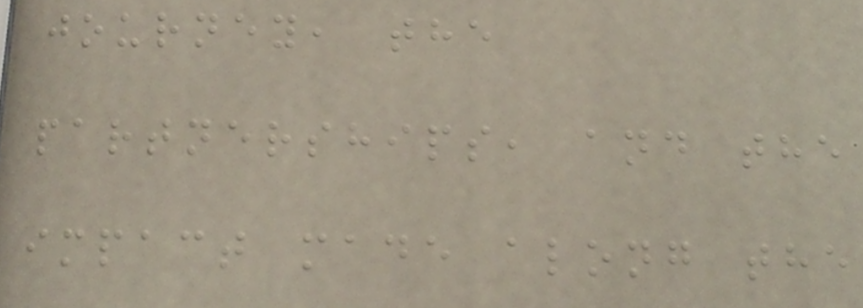journey, the
partnerships, and the
impact made along the
